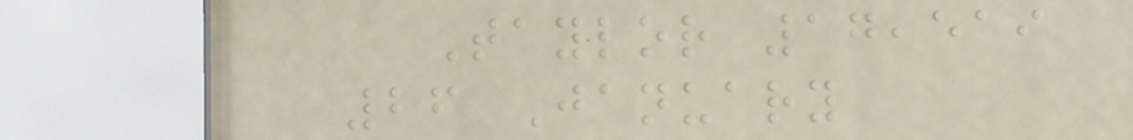Taylor 17,519
26 January
